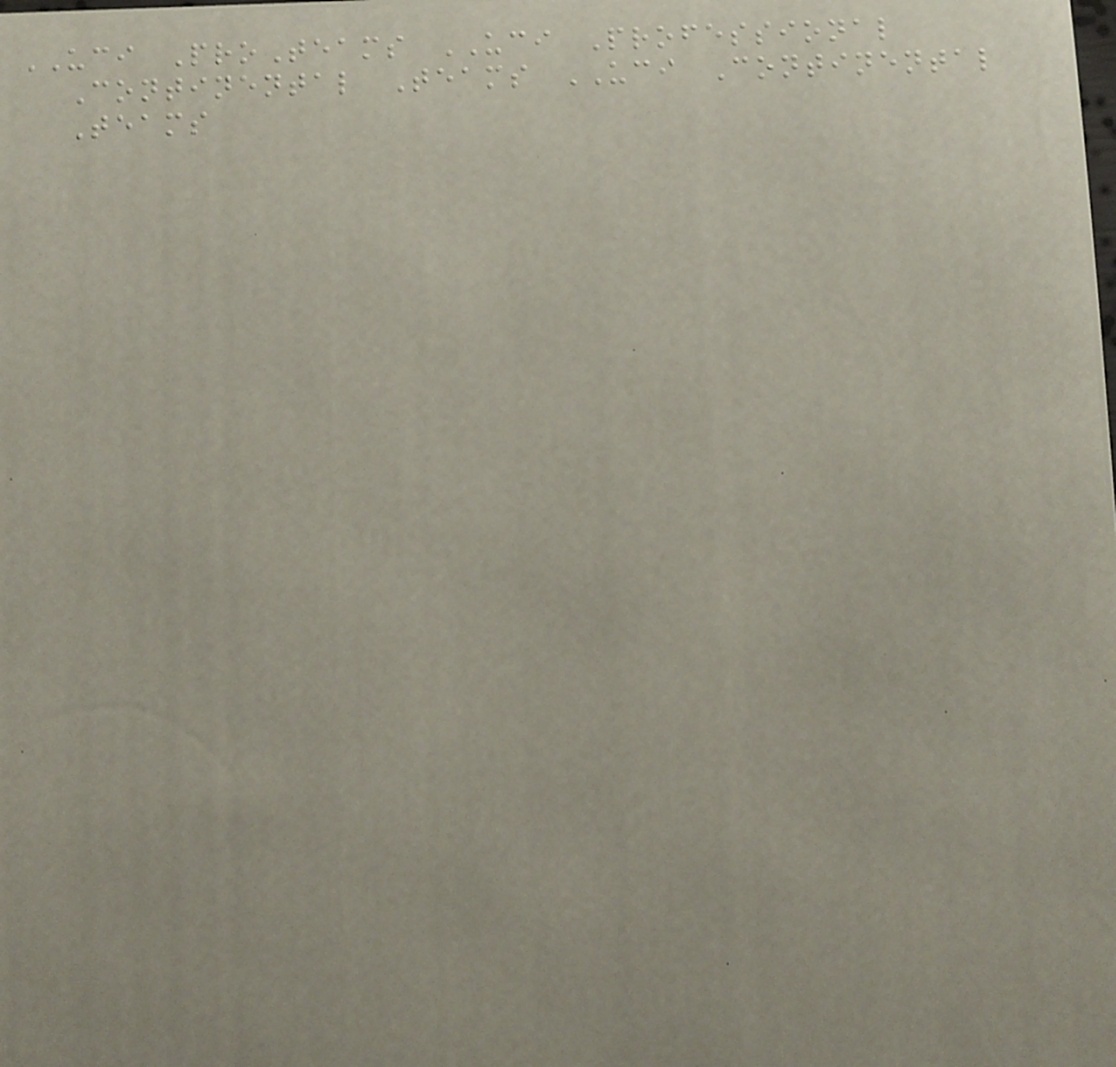UCI ProTeams UCI Professional
Continental Teams UCI Continental
Teams
